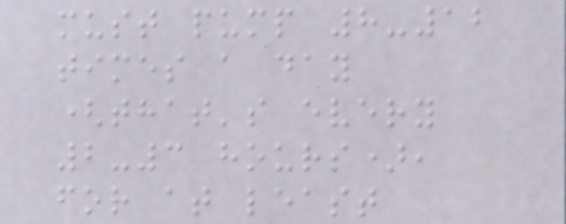must pump 8-12
times a day
(that's every
2-3 hours),
for at least
